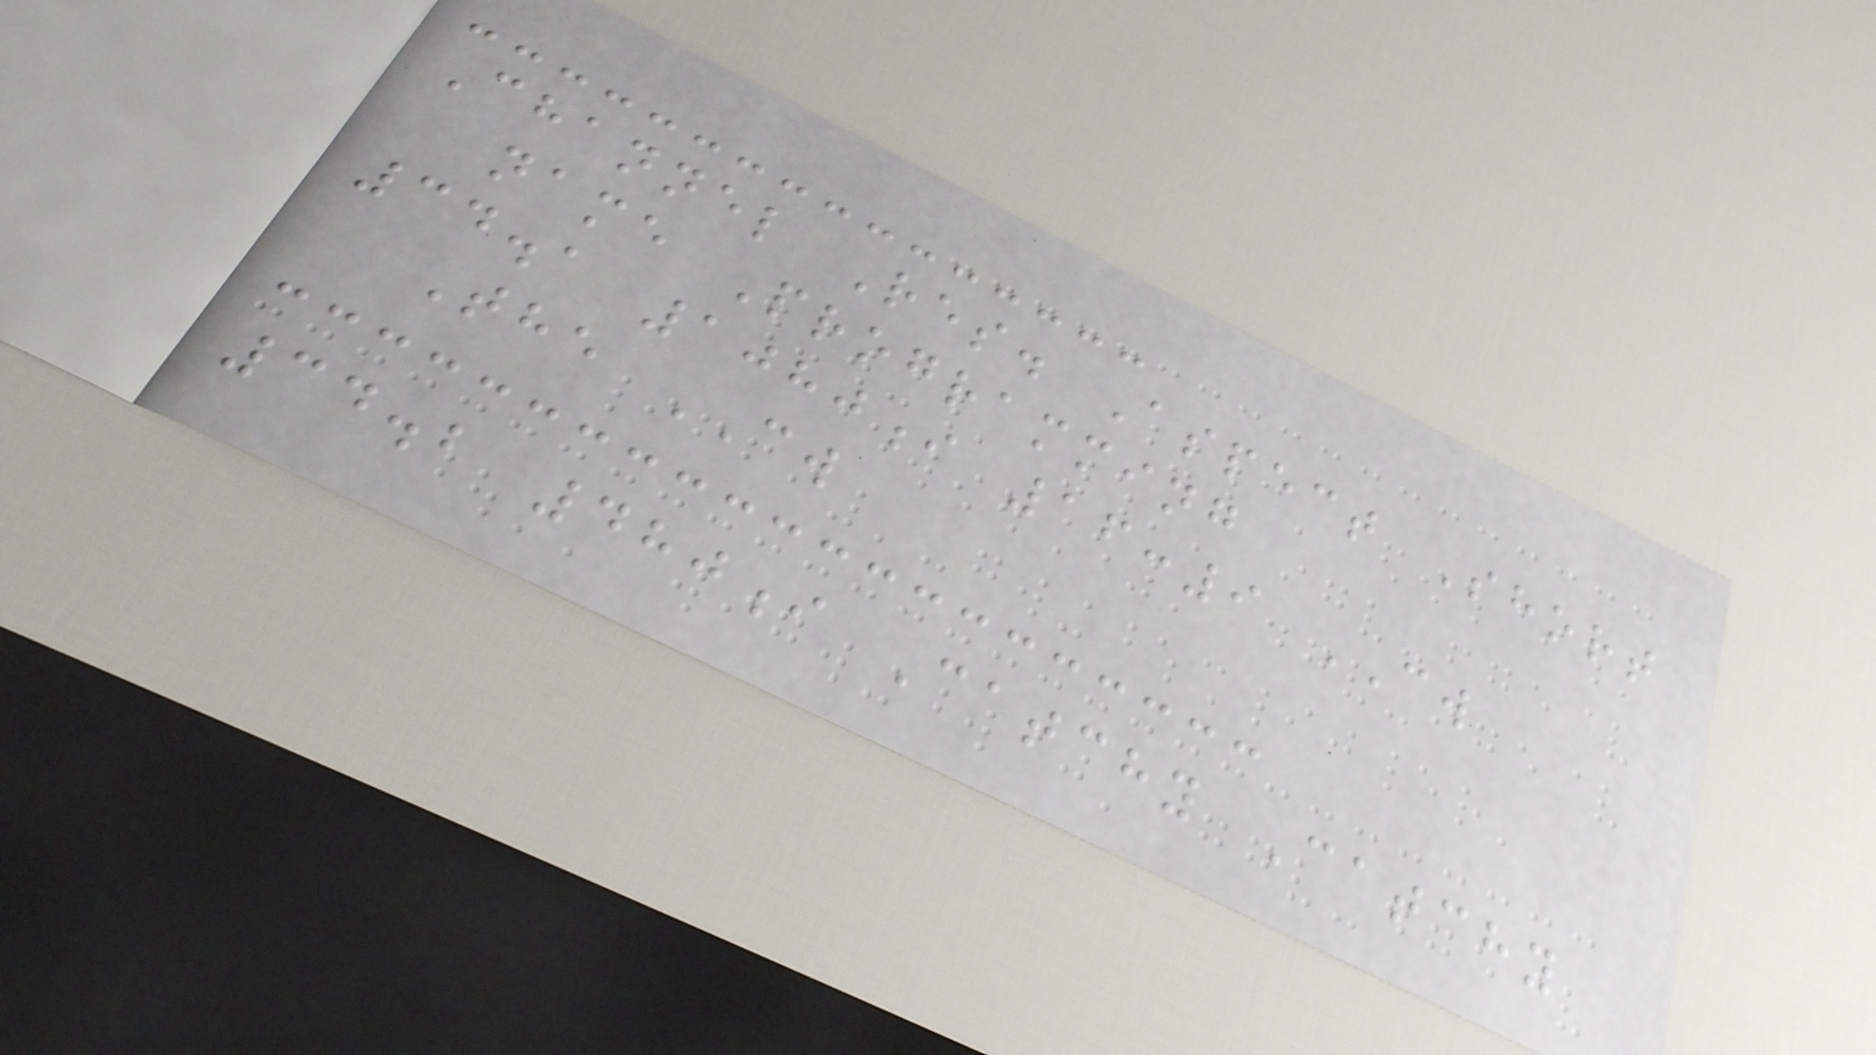Channel Res. Aspect Short
name Programming
34.1 1080i 16:9 CW
The CW
34.2 480i Catchy Catchy
